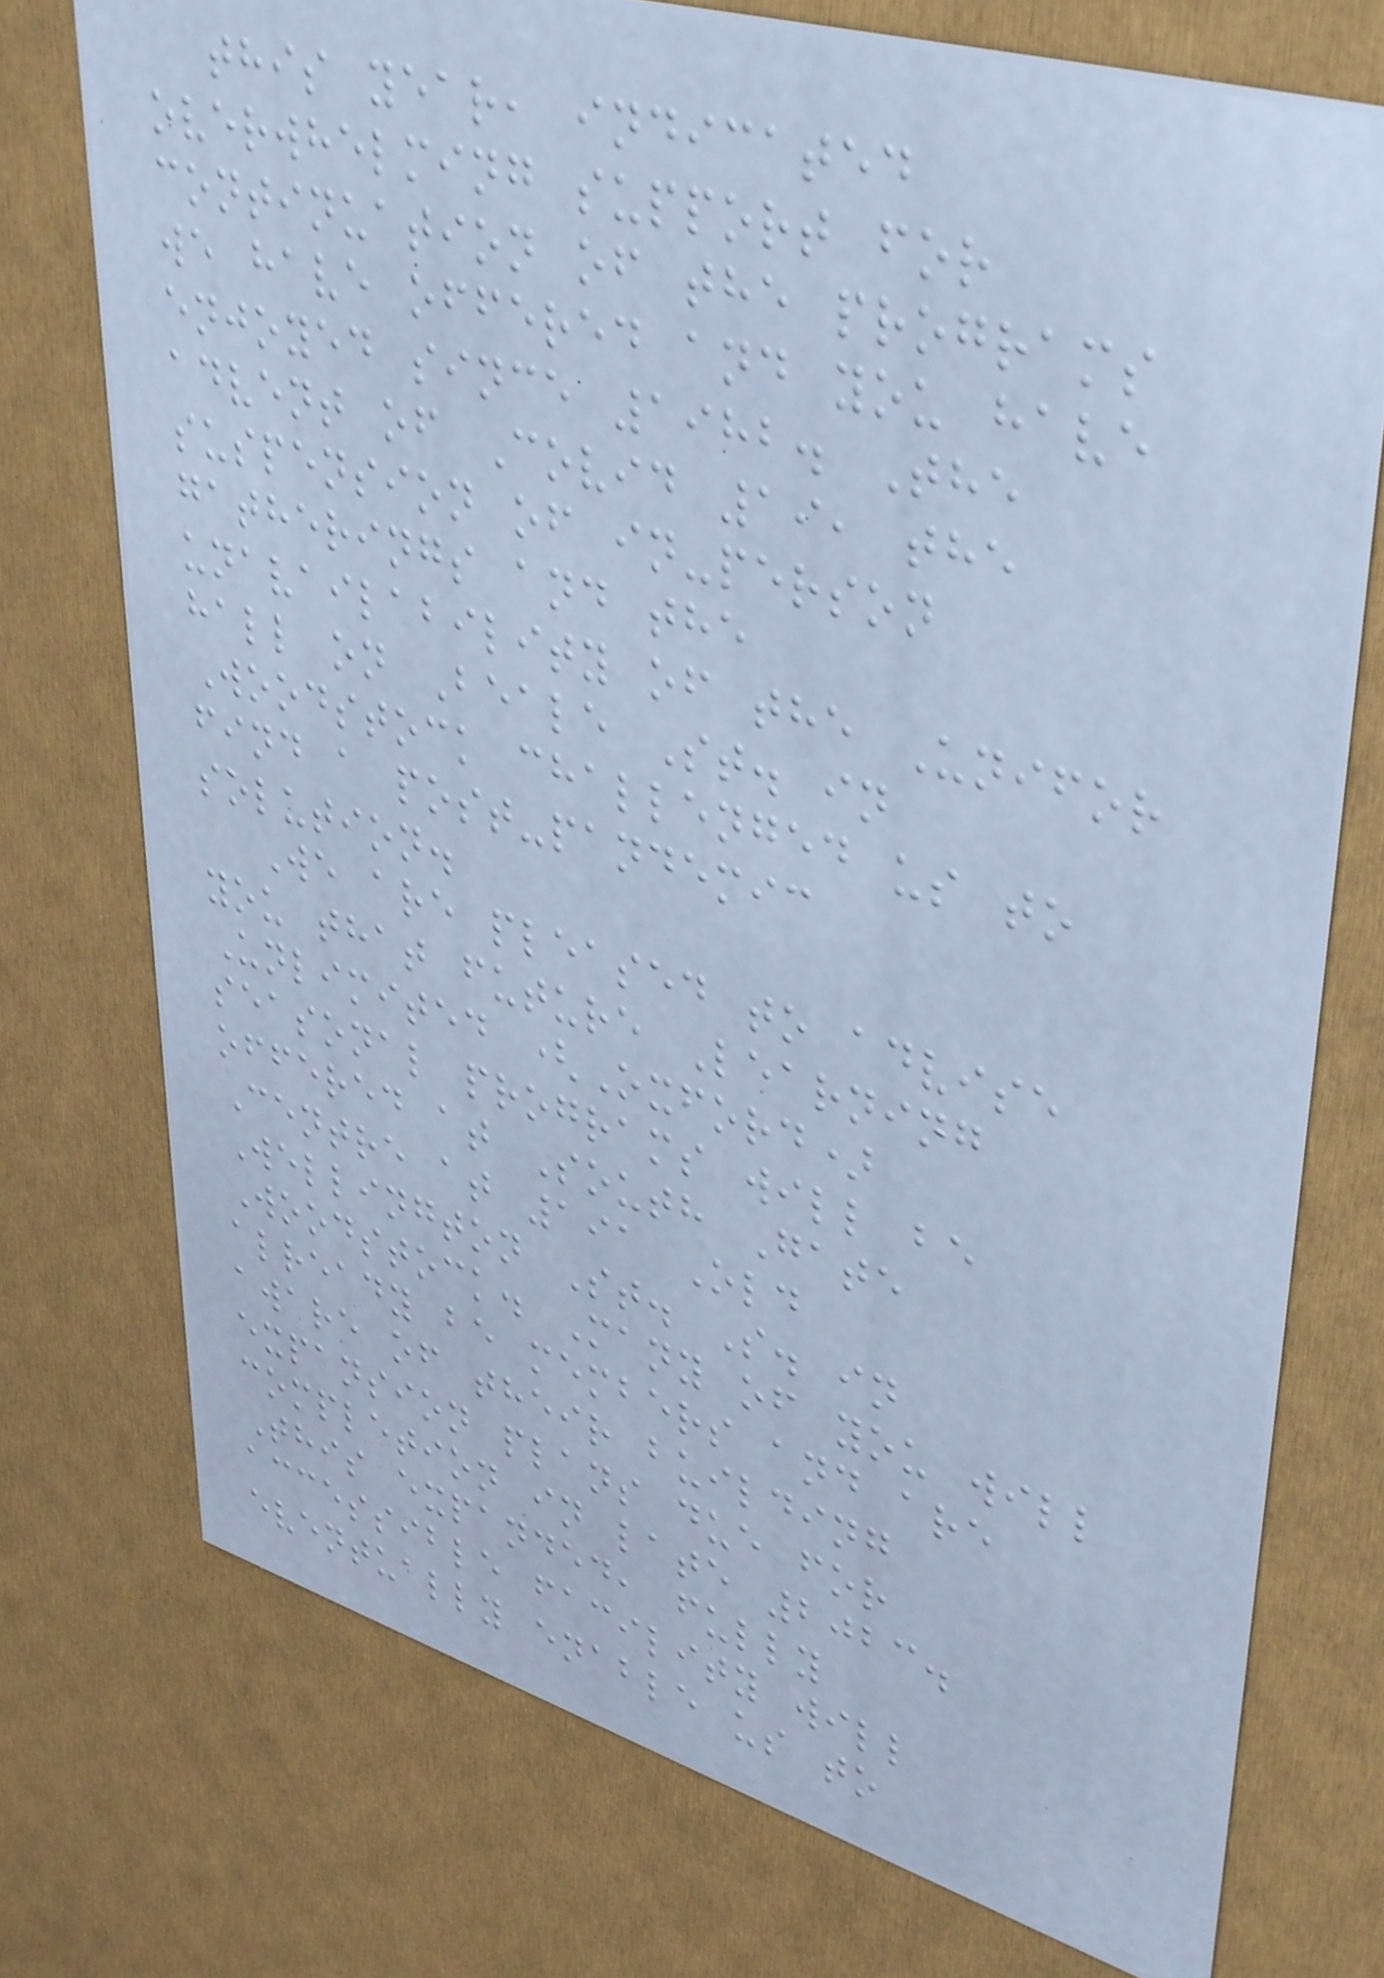this year, indicated
overwhelming support for
continuation of the programs
we have offered and you have
enjoyed since 1982. The
advent of Covid 19, the
suspension of in-person
gatherings and the
unavailability of the Unifor
hall on Beale St. in
Woodstock challenged us to
find a post-pandemic
solution.
We are pleased to advise
you that future Learning
Unlimited (Oxford)
seasonal programs will be
offered at South Gate
Centre at 191 Old
Wellington St. S. in
Woodstock. Many of you will
already be members and are
aware of their building
expansion plans due for
completion in late 2023.
This expanded, fully
accessible facility will
eventually enable us to
